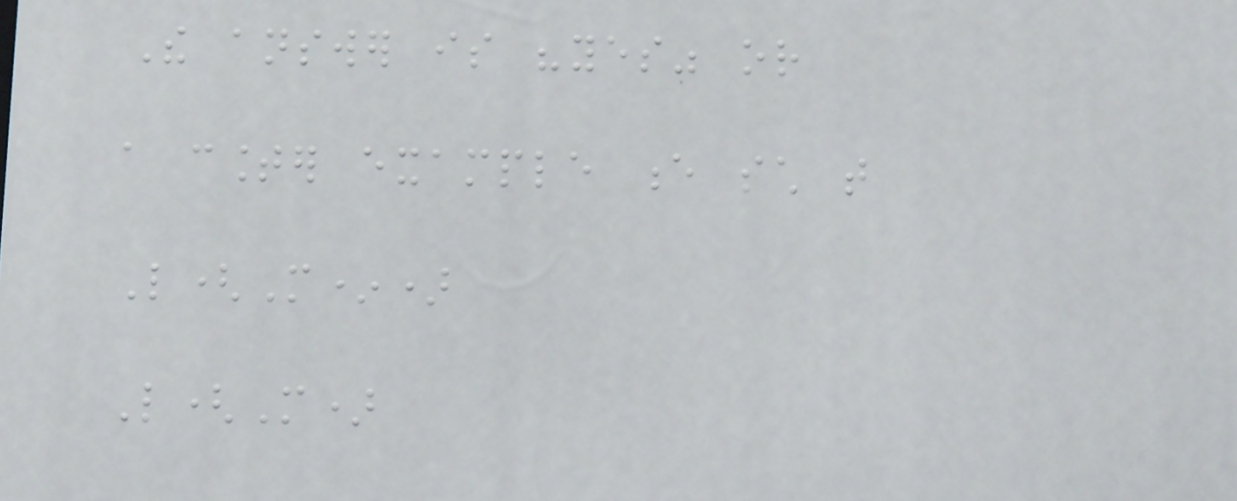The answer is "yes" or
a counter example e such that
L(M*)
L(M)
